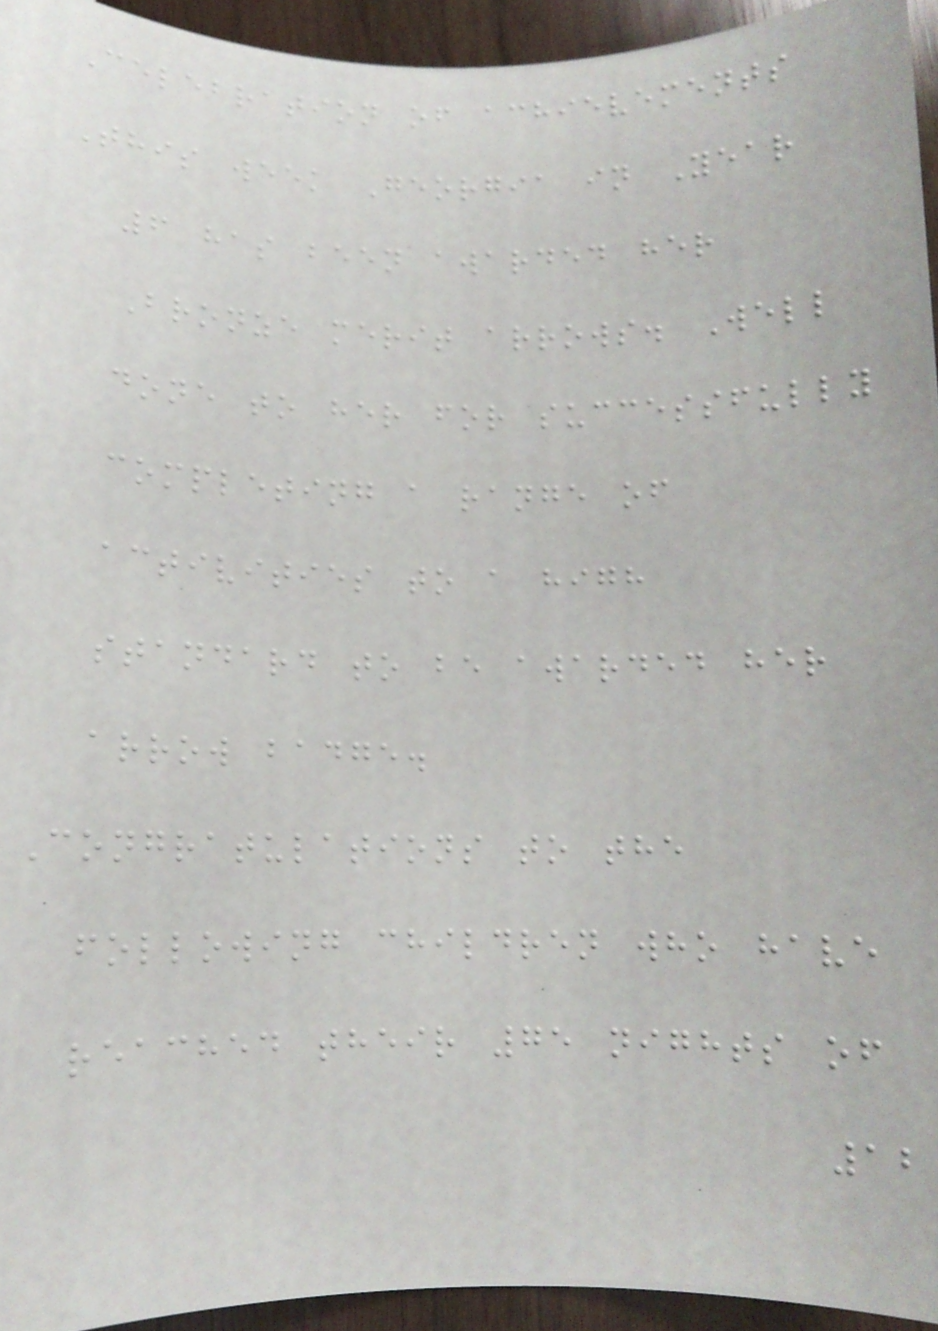Celebration of achievements
This week Georgia in Year
6 has been awarded her
Bronze merit arrows. Well
done to her for successfully
completing a range of
activities to a high
standard to be awarded her
arrow badge.
Congratulations to the
following children who have
reached their 75 nights of
12
